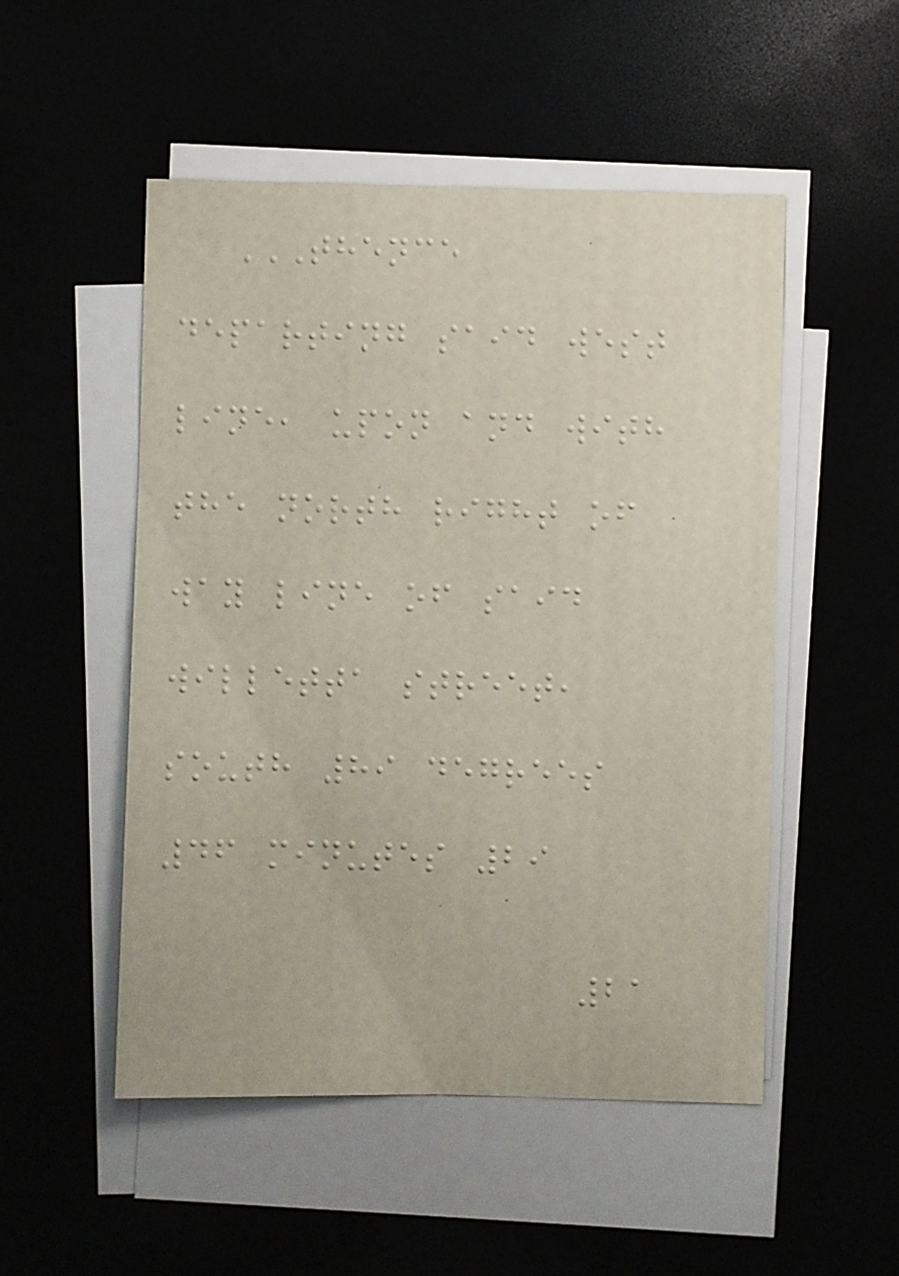THENCE
DEPARTING SAID WEST
LINE, UPON AND WITH
THE NORTH RIGHT OF
WAY LINE OF SAID
WILLETTA STREET,
SOUTH 89 DEGREES
46 MINUTES 29
21
